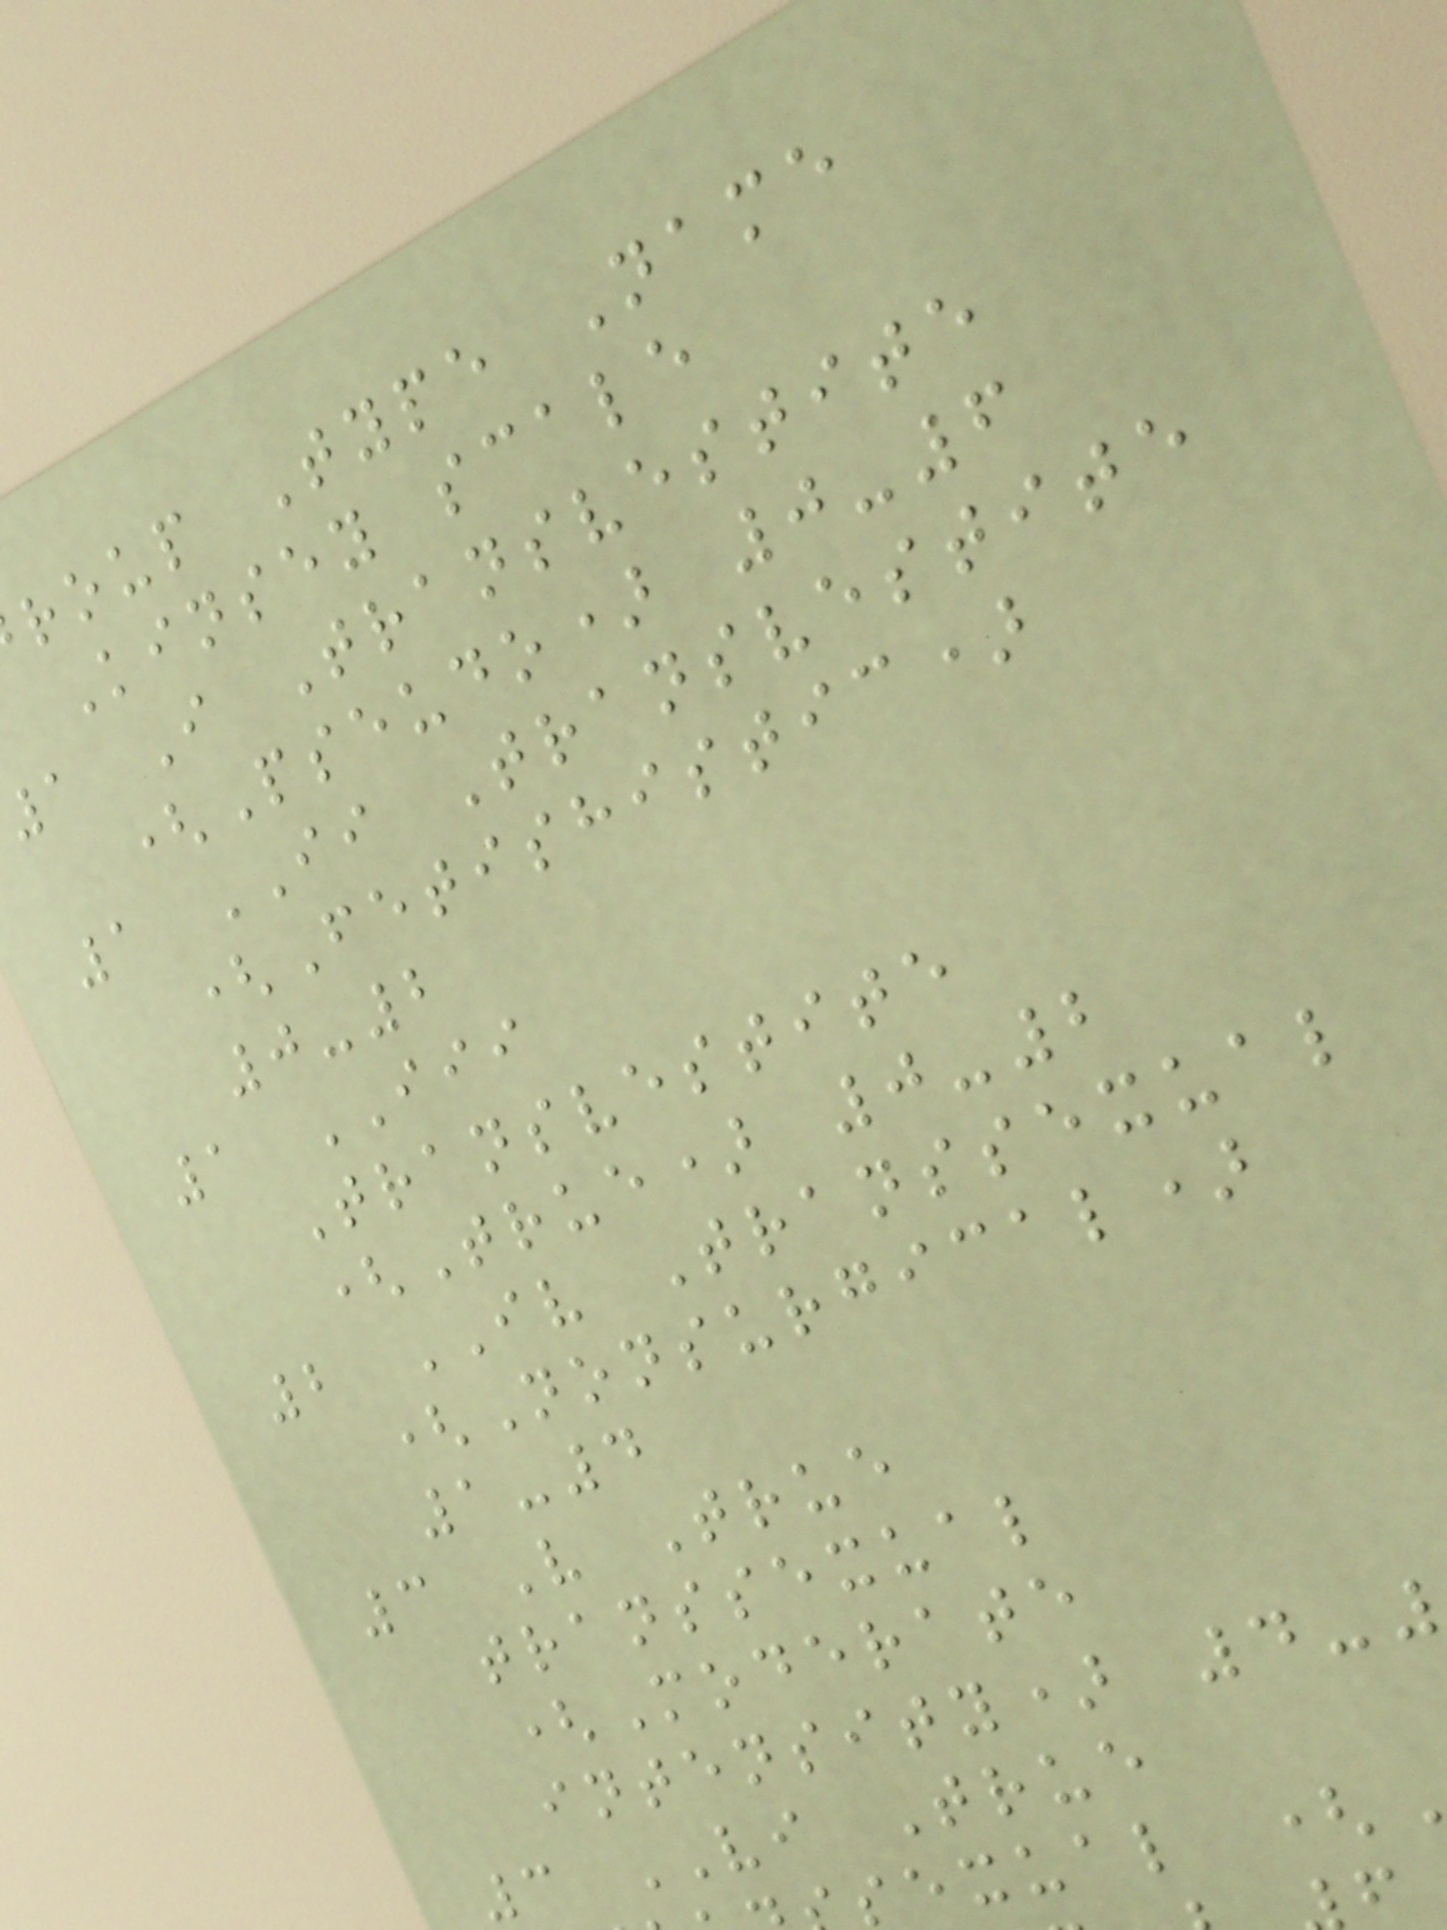roup Type Name
Kinsey scale
1 I Transvestite
(Pseudo) 0-6
1 II Transvestite
(Fetishistic)
0-2
1 III
Transvestite
(True) 0-2
2 IV Transsexual
(Nonsurgical)
1-4
3 V True
transsexual
(Moderate
intensity) 4-
3 VI True
sexual (
